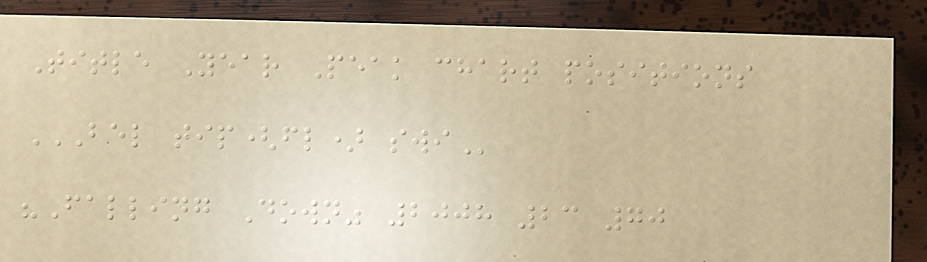Title Year Peak chart positions
BEL TIP(FL) SWI
"Falling Down" 2008 23 70
